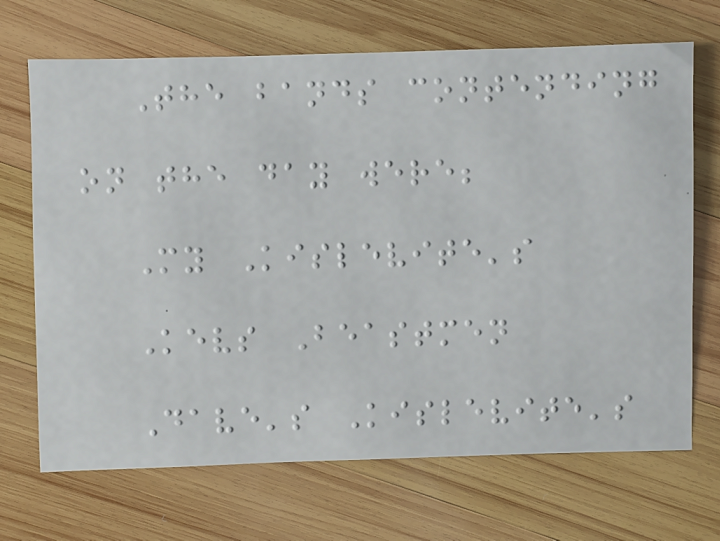The bands contending
on the day were;
My Kislevite's
Kevs Beastmen
Dave's Kislevite's
